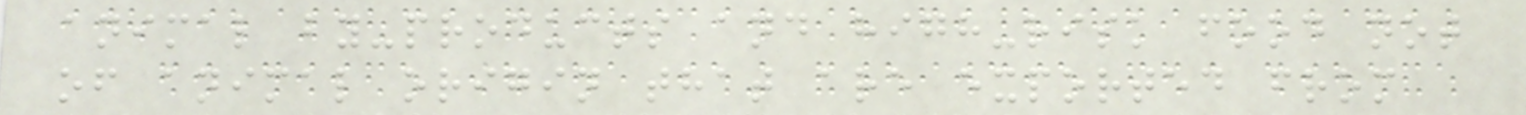animal by-products and high-risk food not
of animal origin that are exported from
